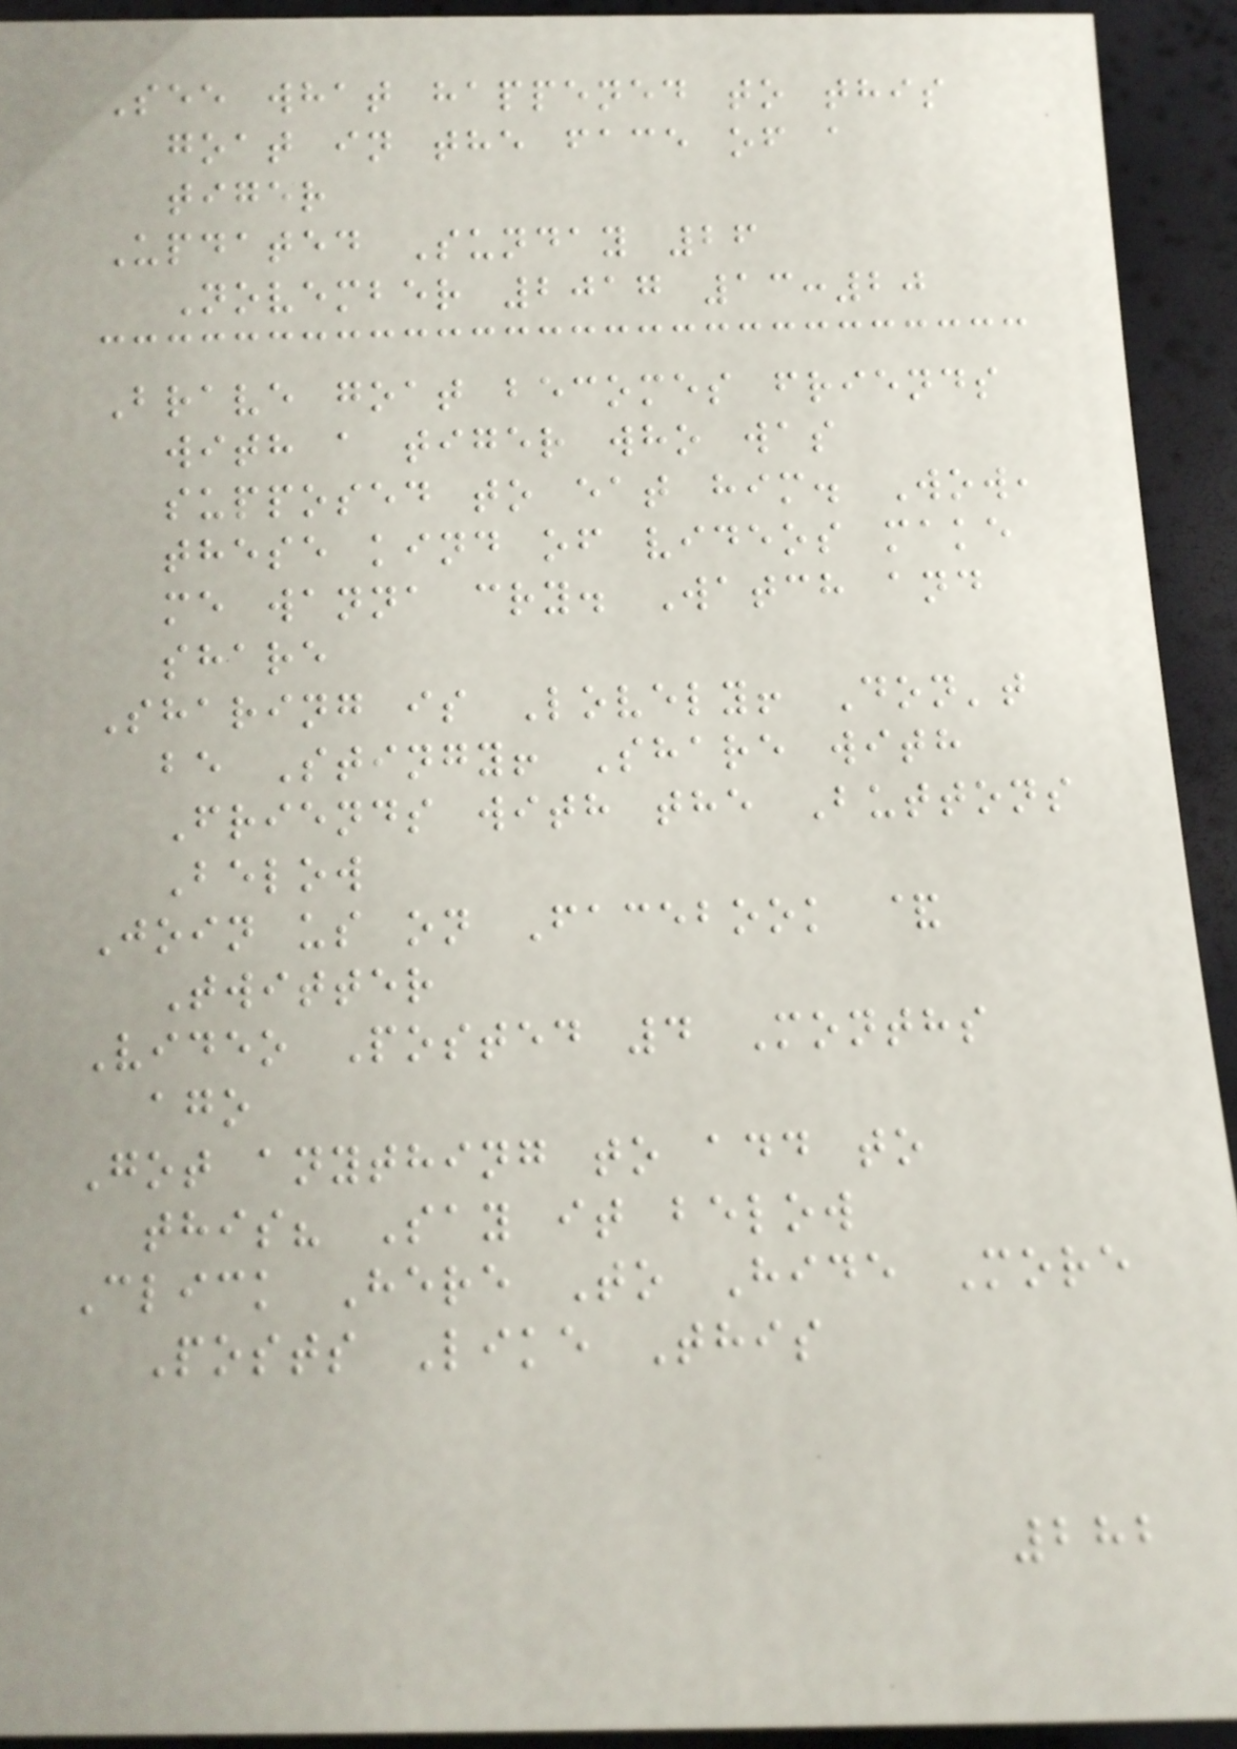See what happened to this
goat in the face of a
tiger
Updated Sunday 26
November 2017 13:20
Brave goat becomes friends
with a tiger who was
supposed to eat him. Wow,
these kind of videos make
me wanna cry. Watch and
share
Sharing is Lovely! Don't
be Stingy! Share with
Friends with the Buttons
Below
Join us on Facebook &
Twitter
Video Posted 4 Months
ago
Got anything to add to
this? Say it below
Click Here To Hide More
Posts Like This
282
